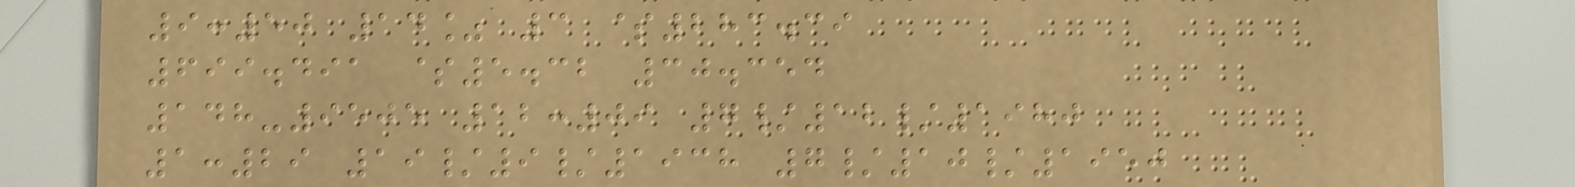9:50 14% 3 $283.39
699.491 $5.32 30.354
148-9505 12:09 7/12/1980
1:29 19/9/1938 7/10/1950
